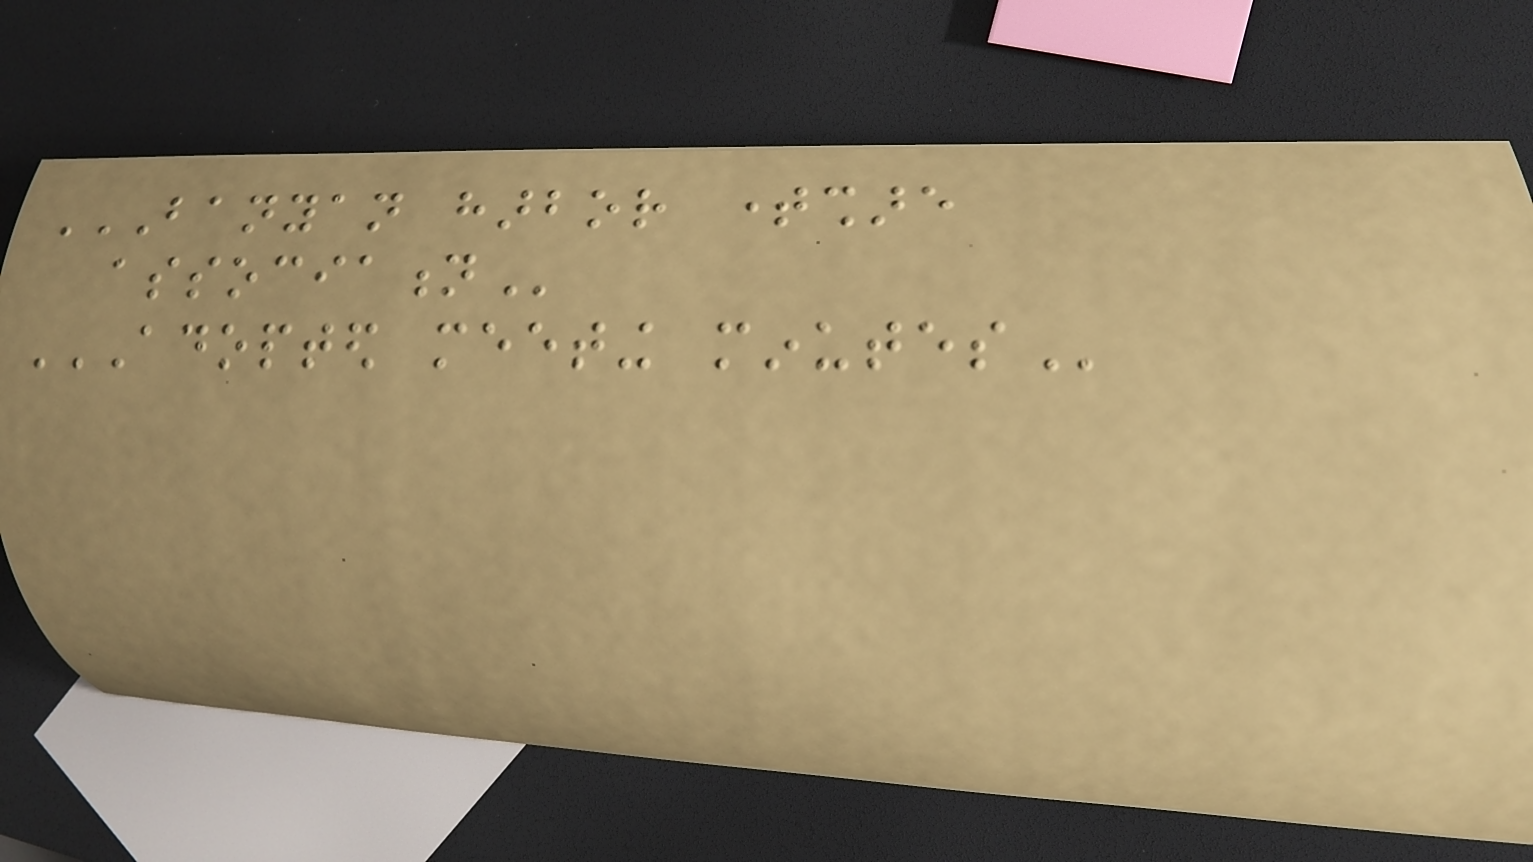BANYAN HARBOR TIMESHARE
ASSOCIATION
ADOPTED MEETING MINUTES
